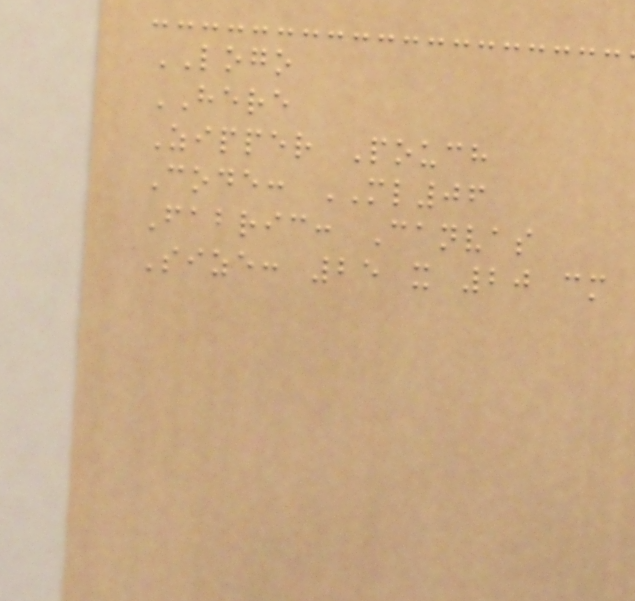LOGO
HERE
Zipper Pouch
Code: ML06
Fabric: Canvas
Size: 25 x 20 cm
